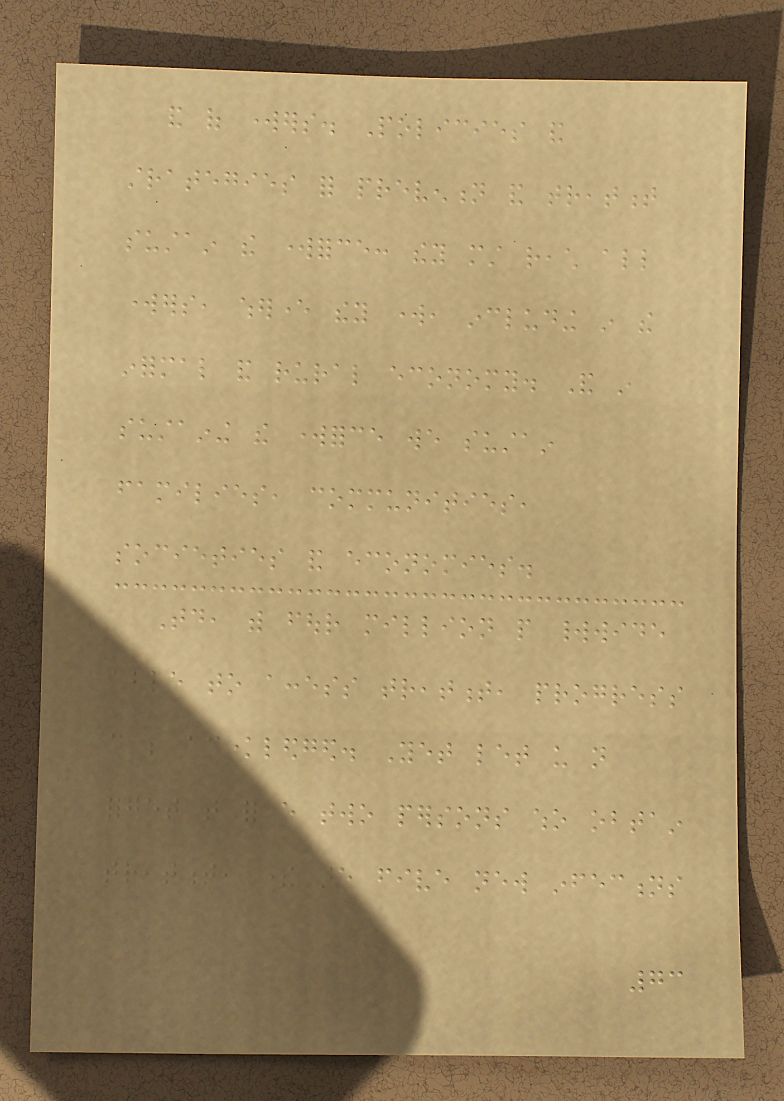and of workers. Policies and
strategies for prevention and treatment
sustain the workforce: they must reach all
workers, wherever they work, including in the
informal and rural economy. And in
sustaining the workforce we sustain
families, communities,
societies and economies.
Today, with four million people worldwide
able to access treatment, progress
can be acknowledged. Yet let us not
forget that for every two persons who obtain
treatment, there are five new infections
73
